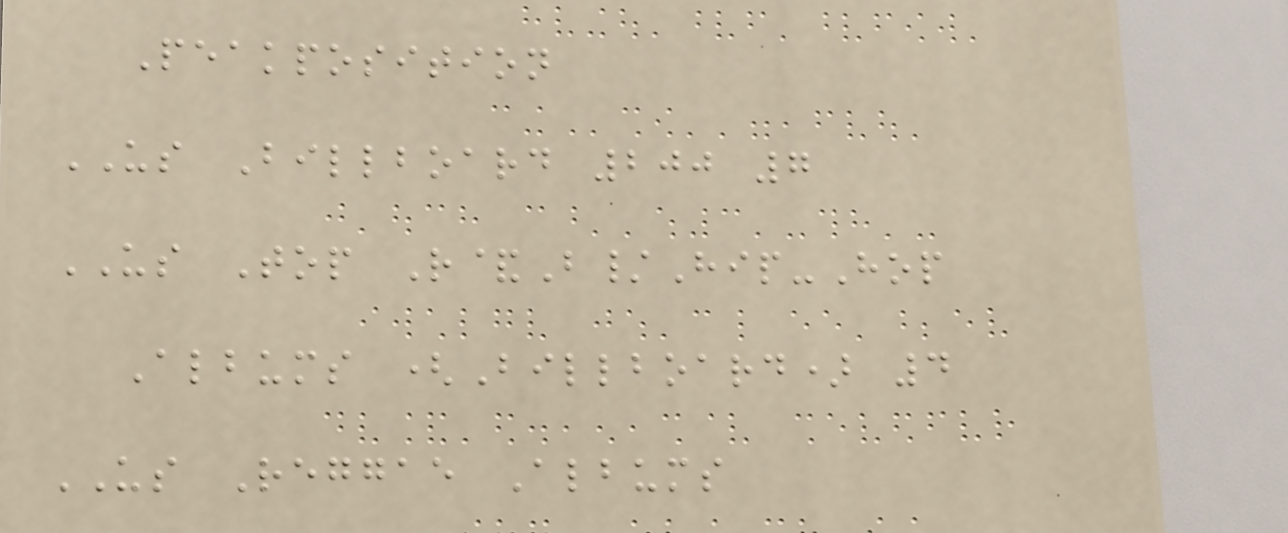Peakposition
US Billboard 200 7
US Top R&B/Hip-Hop
Albums (Billboard) 4
US Reggae Albums
